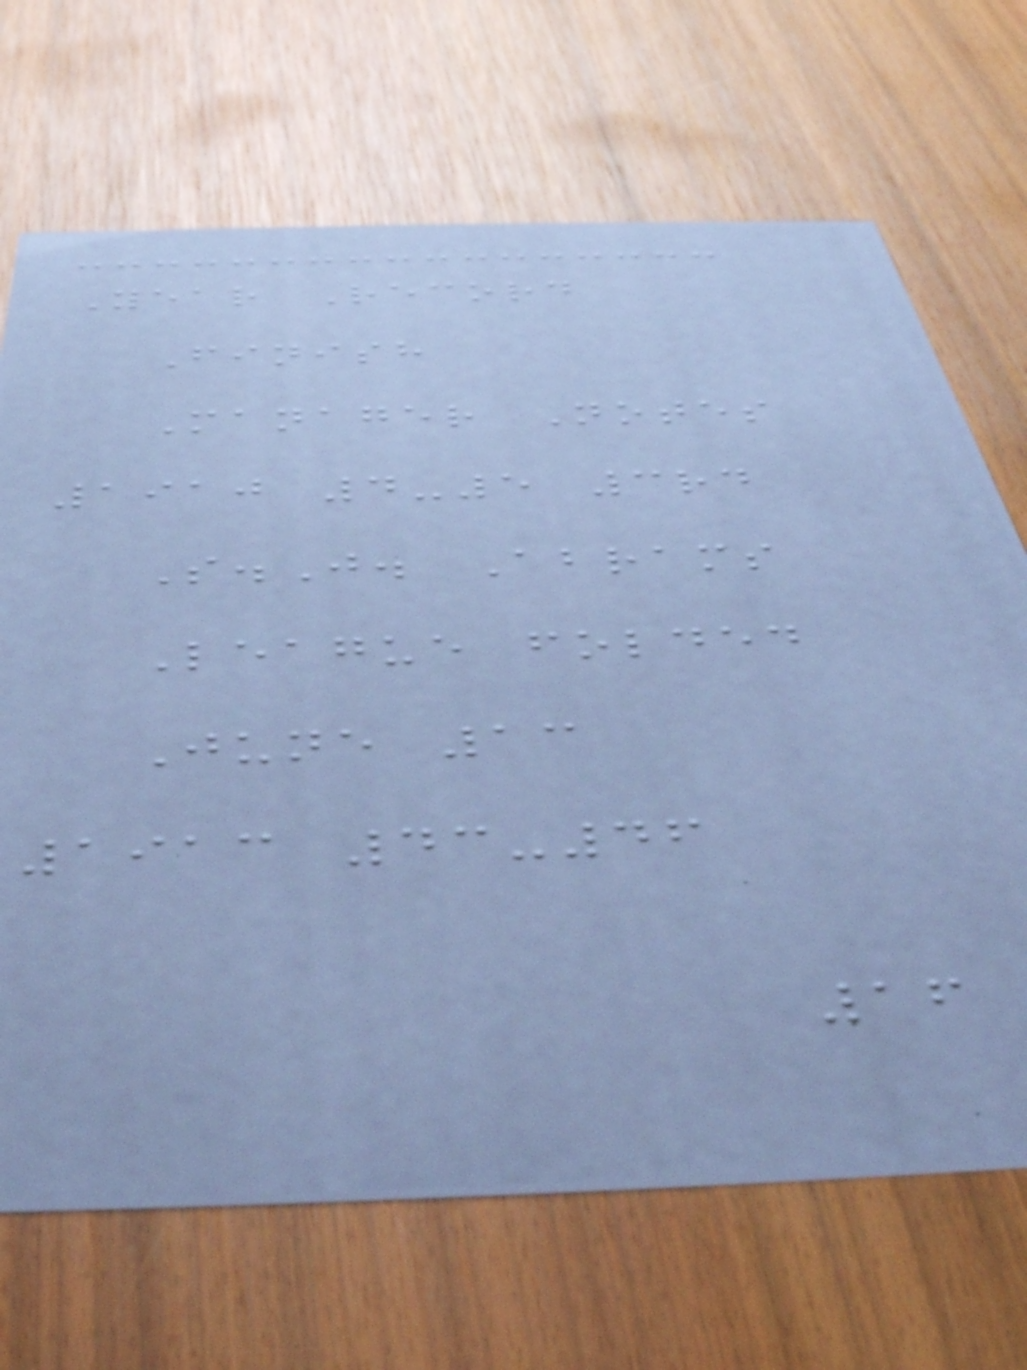Year Record
Finish
Manager Notes
1910 4-5 3rd
S.J. Abrams
League folded
June 13
1913 43-46
16
